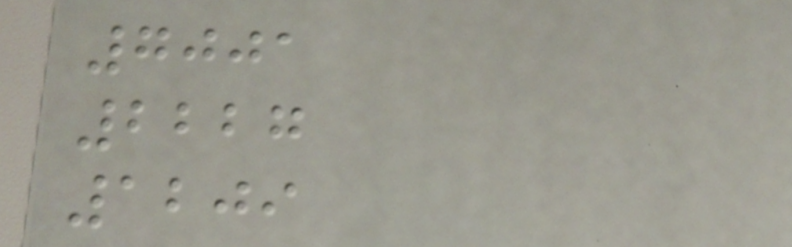7001
2227
1209
